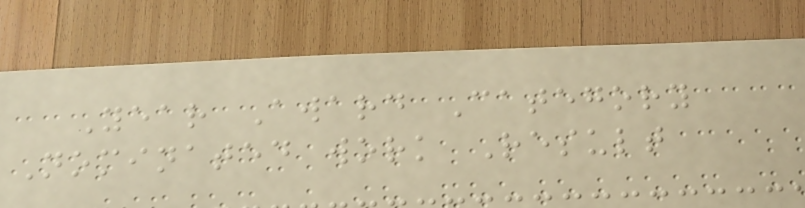Year Award Category
Nominated work Result
